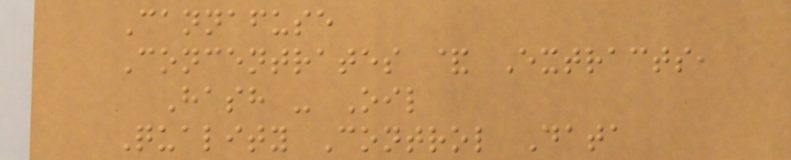Cannafuse
Concentrates & Extracts,
Hash - Oil
Quality Control Data
